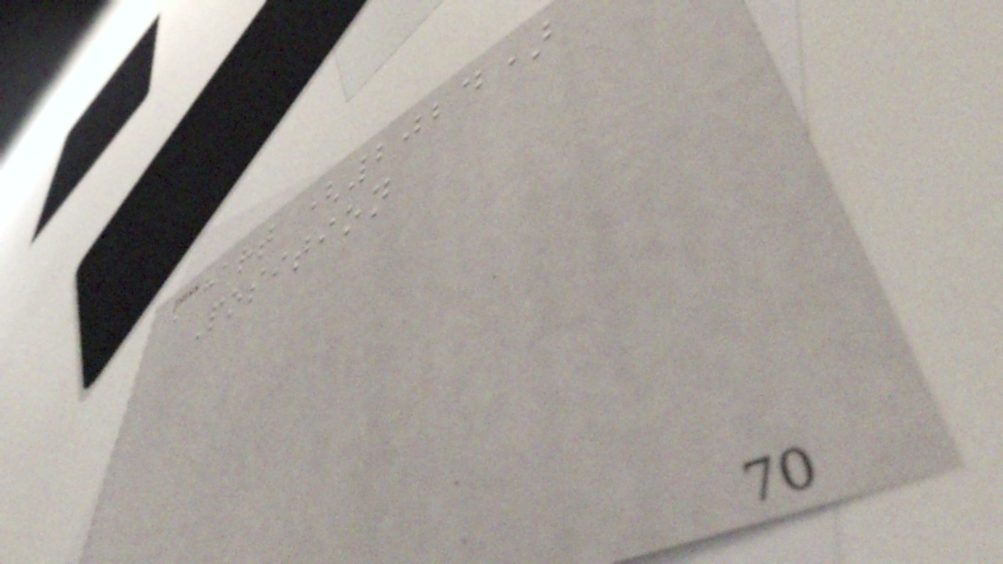Chart (2024)
Position
